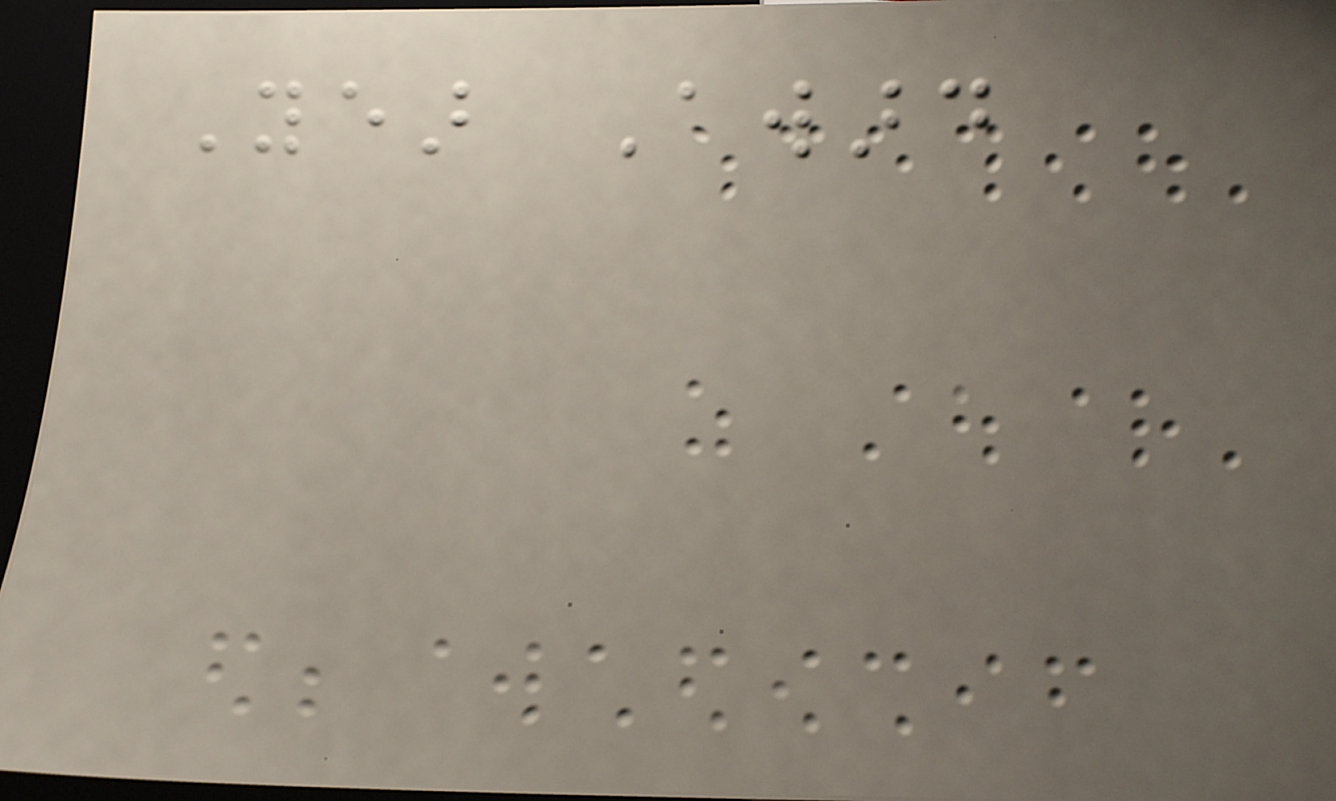Year Award
